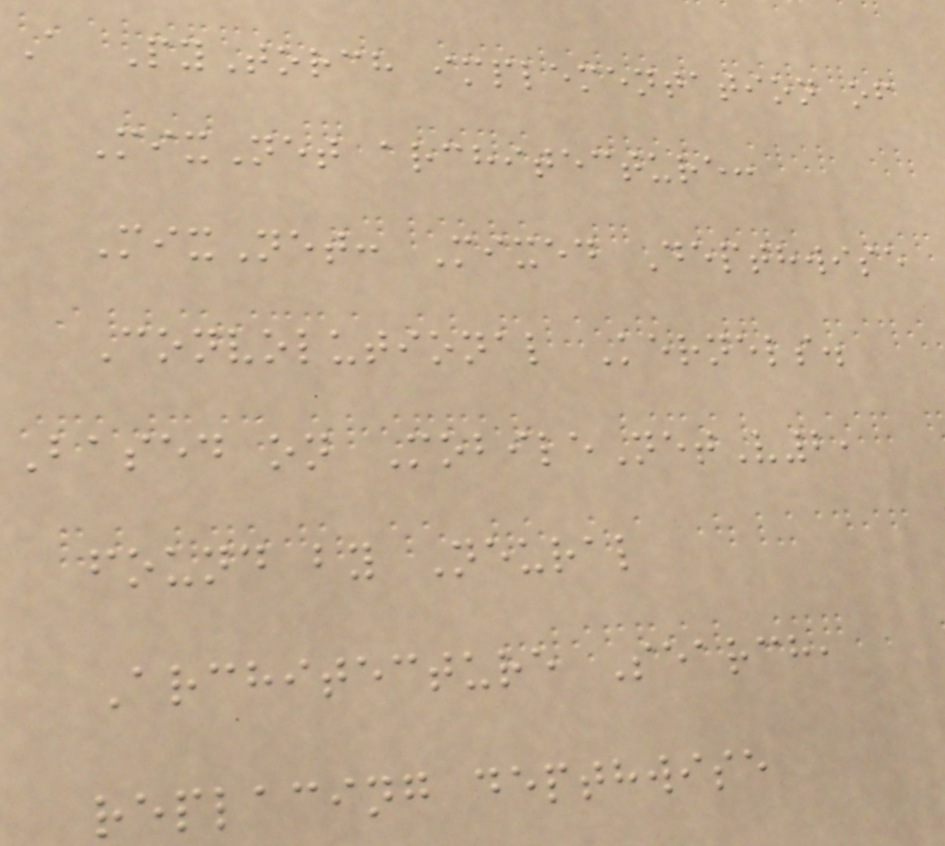A PyTorch implementation of
MixNet architecture:
MixNet: Mixed Depthwise
Convolutional Kernels.
Based on MobileNetV2,
found by Neural
Architecture Search,
replacing depthwise
